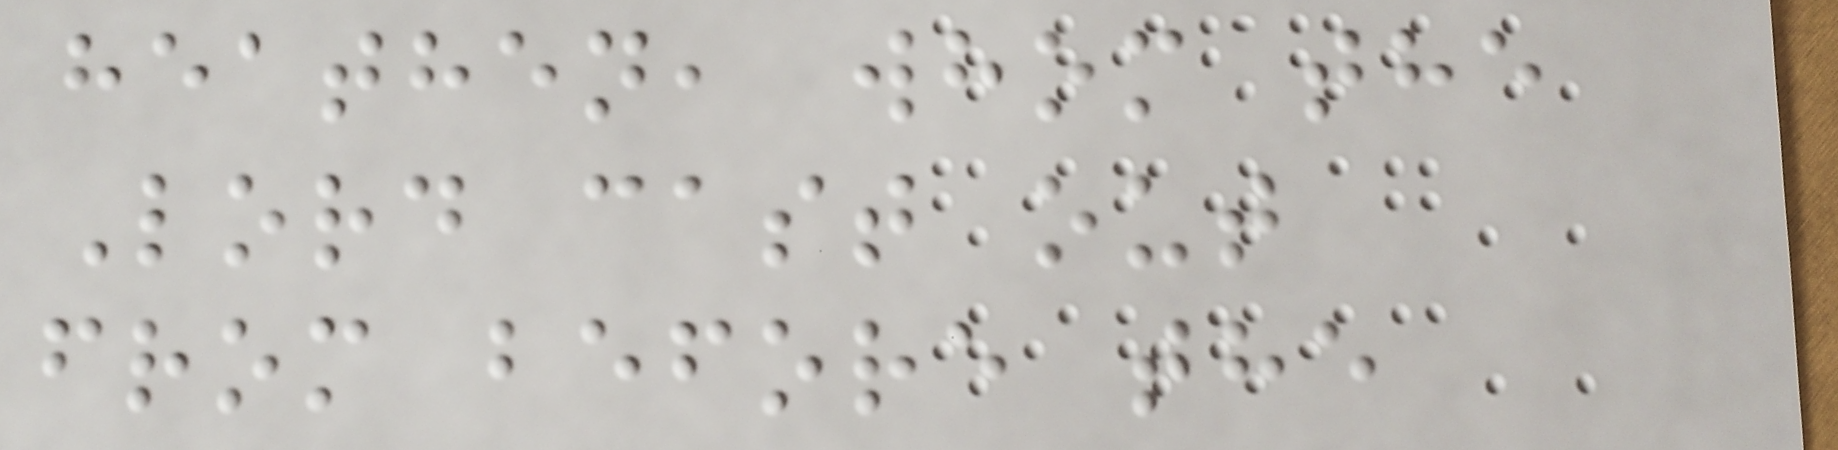heathen, whom the
Lord cast out
from before the
